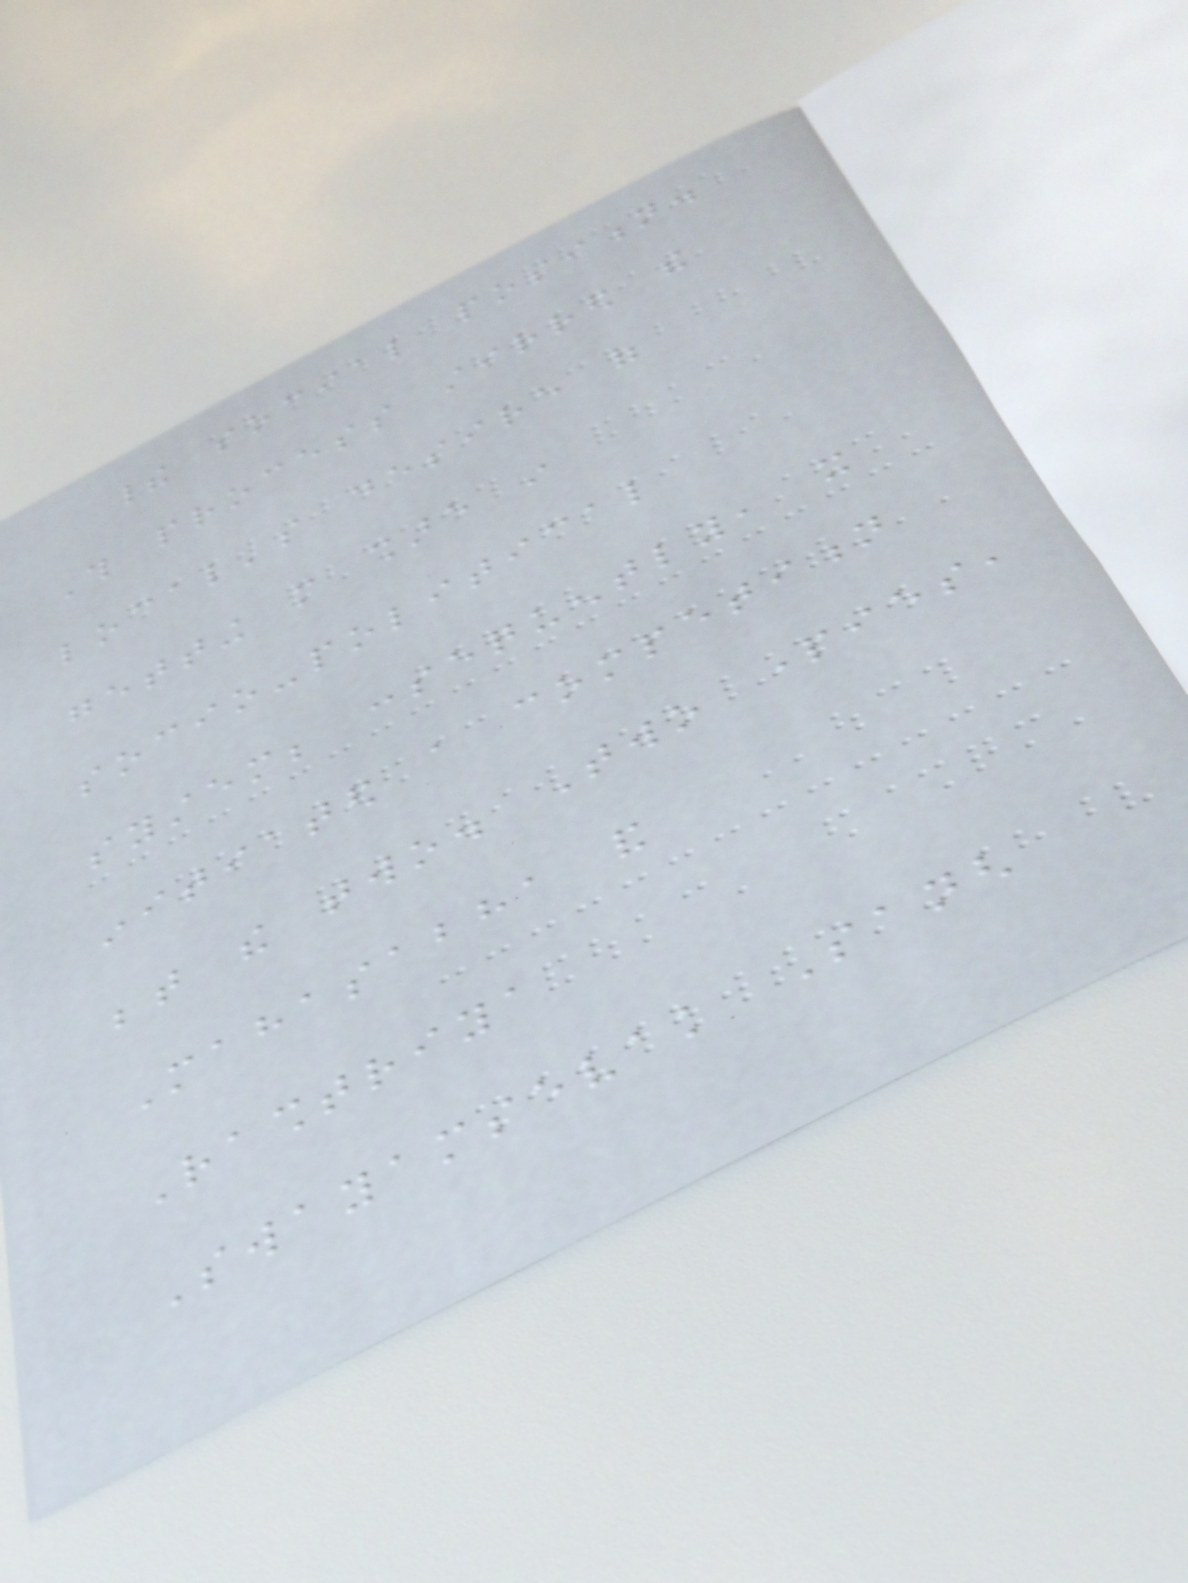their social position.
This process stirred the
local's desire of
getting more share in
socio-political
system; consequently, it
initiated a competition
between the two. Two parties,
Mahasabha and
Rashtriya
Swayamsevak Sangh
